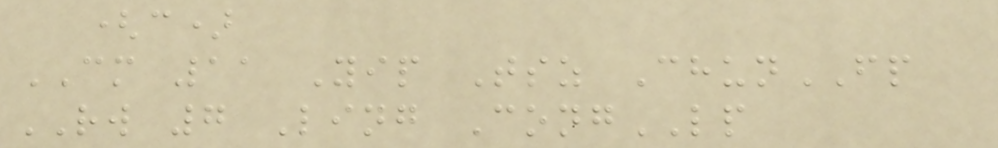(c)
CM 11 Yip Tsz ChunFP
RW 7 Ling CongLP
